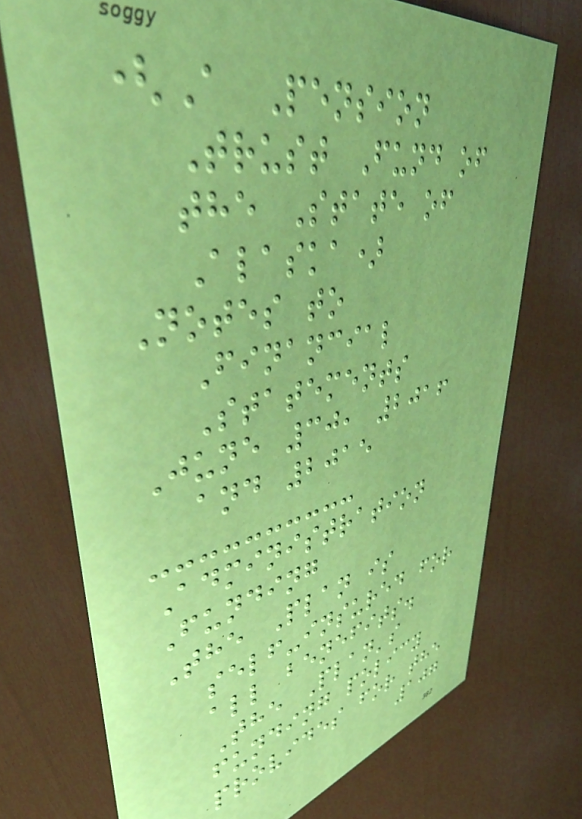(A Pension
Trust Fund of
the State of
Alaska)
Notes to
Financial
Statements
June 30, 2016
and 2015
Administration
Funding
The Plan is
self-insured for
all benefits.
The Plan's
funding policy
provides for the
107
